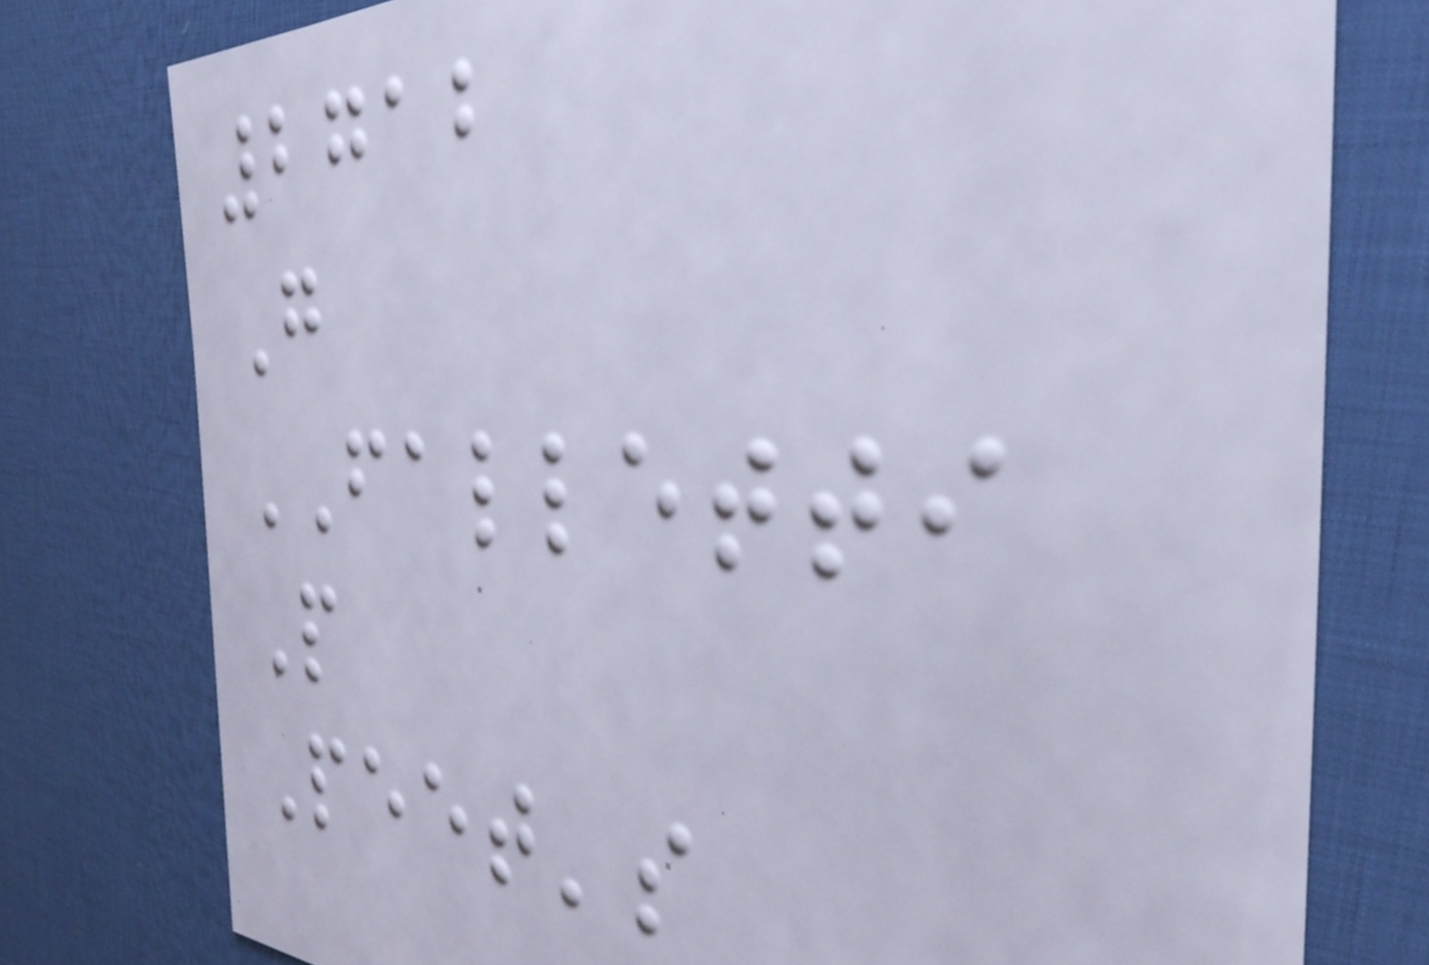2712
G
FALLETTI
P
Peet's
